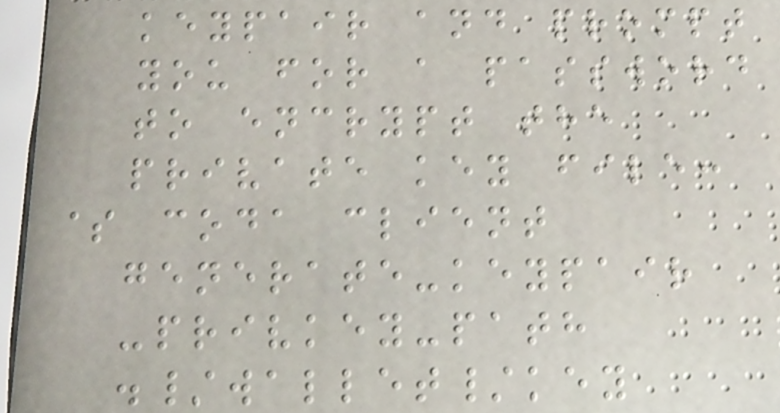keypair and prompt
you for a password
to encrypt the
private key file:
$ coda client
generate-keypair
-privkey-path
./wallet/key
